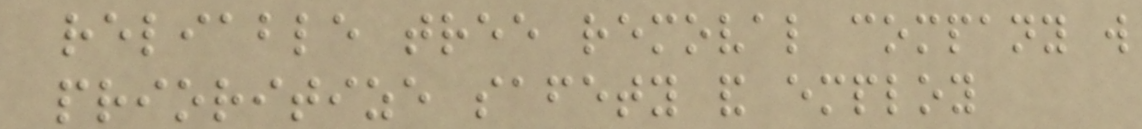reliable tree removal company will
prioritize safety and employ
